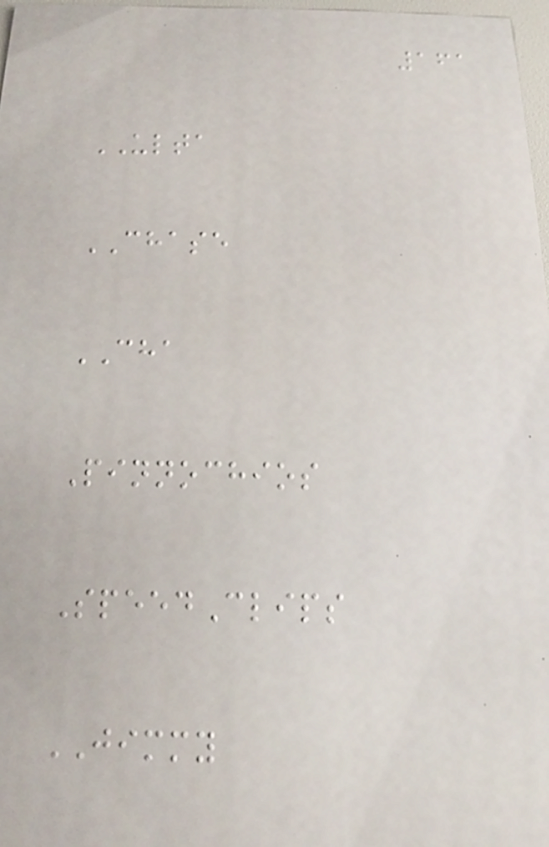161
ULTA
CHASE
CHA
Pinnochios
SpeedClips
JIMMY
